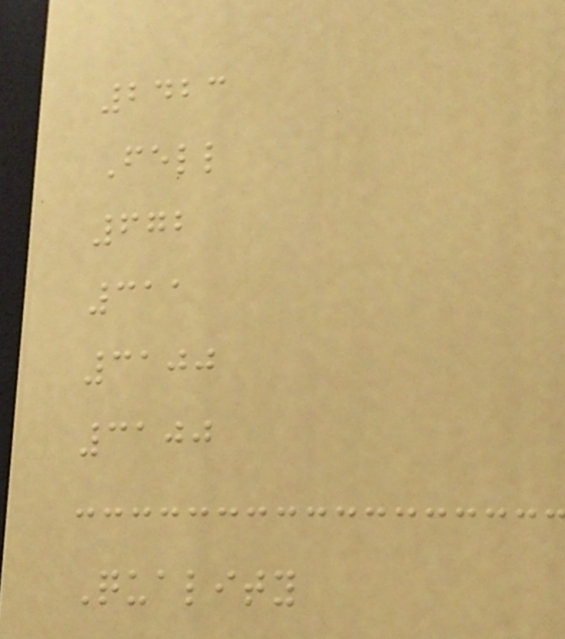2423
Fell
672
311
3100
3100
Quality
